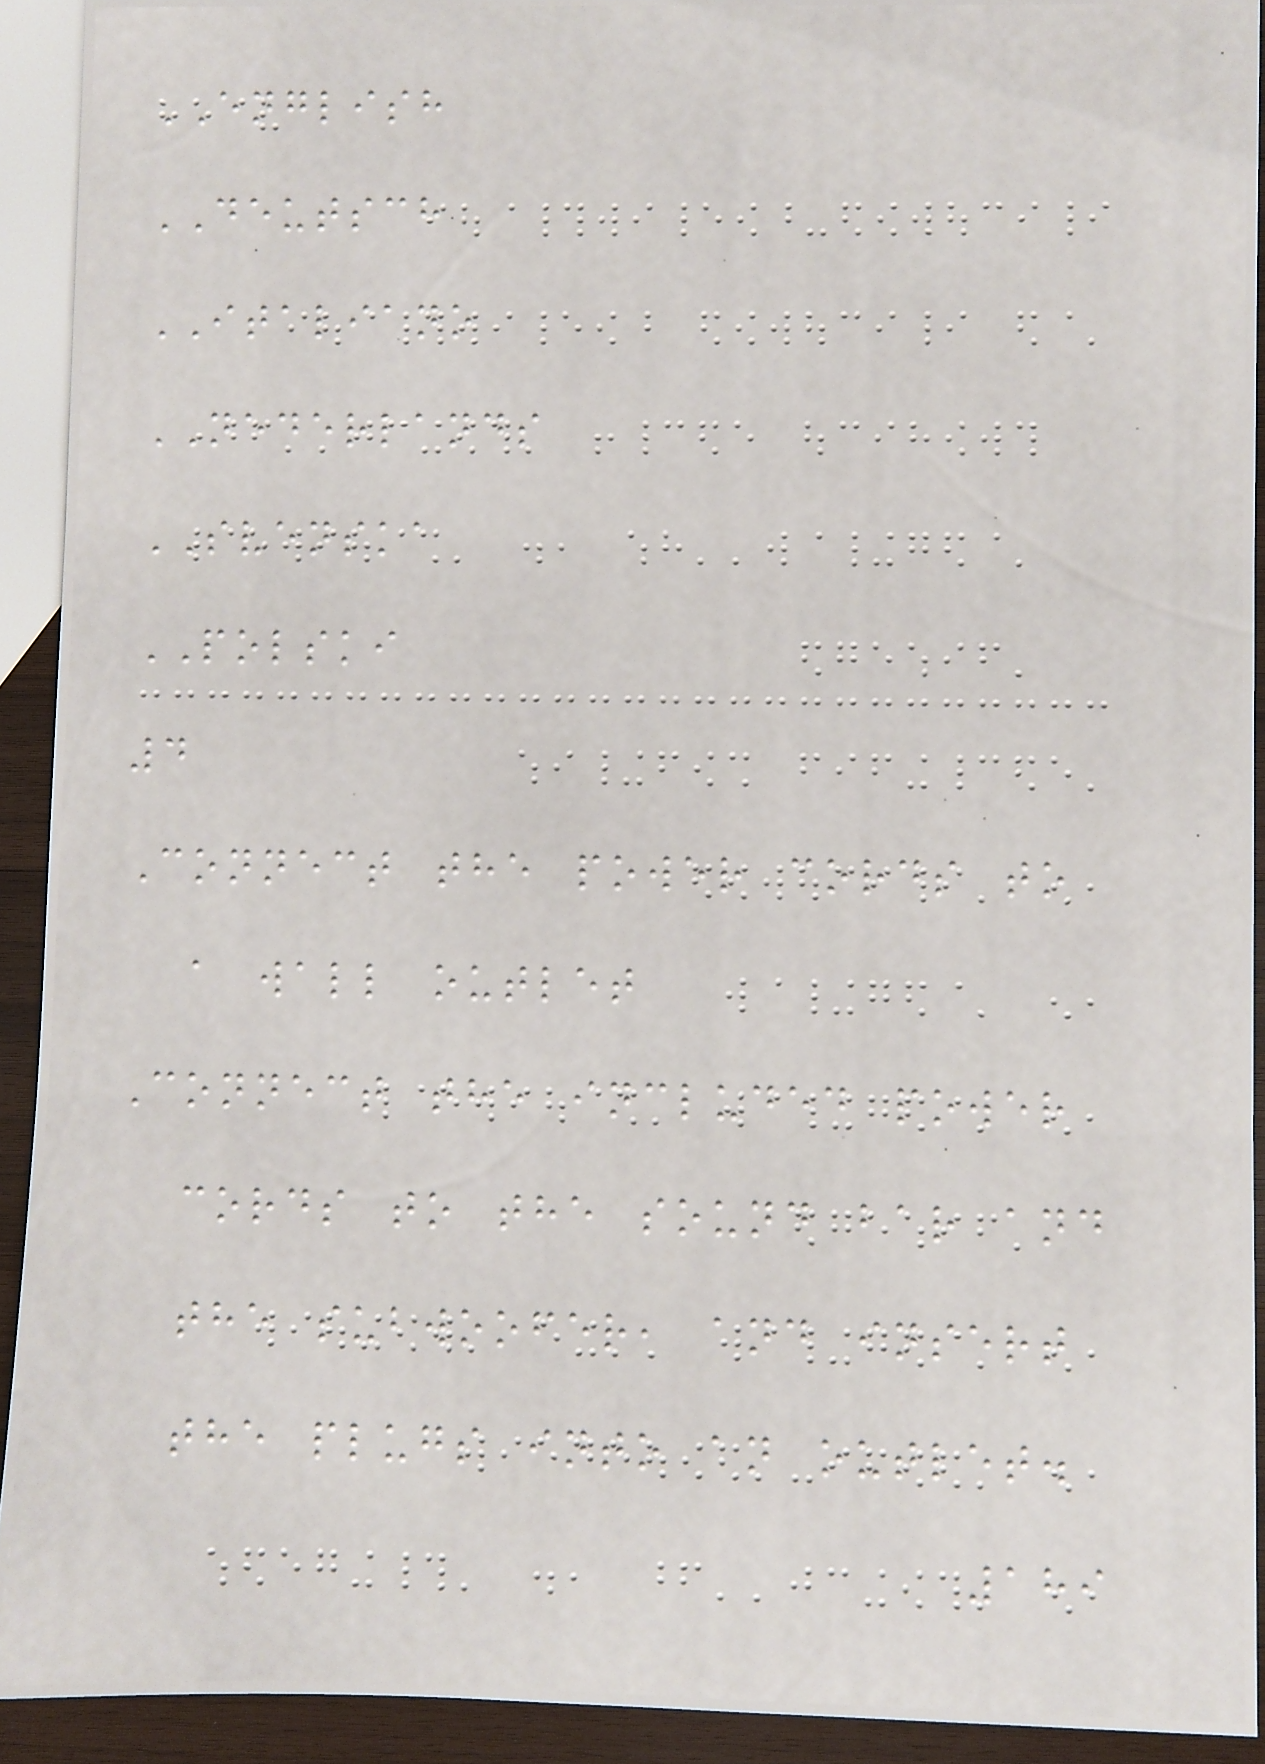ENGLISH
DEUTSCH
ITALIANO
NEDERLANDS
SVENSKA
POLSKI
4
Connect the power cords to
a wall outlet
Connect the included power
cords to the sound bar and
the subwoofer, and insert
the plugs into an outlet.
189
